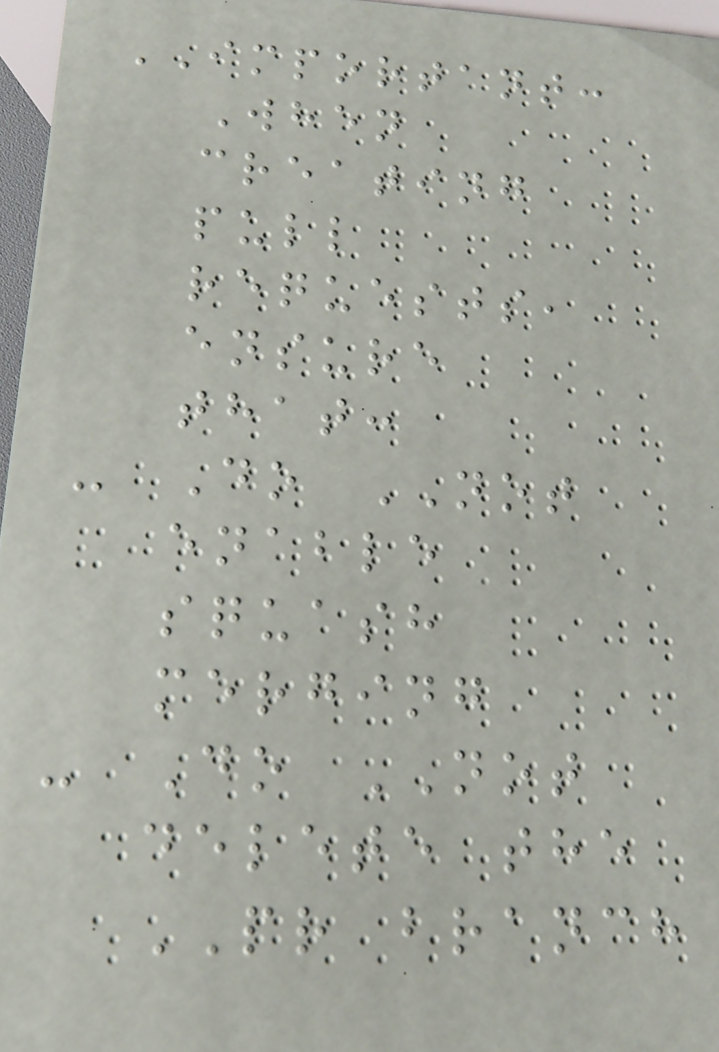IMPORTANT:
When
creating
pull
requests,
ensure
that:
- Do NOT
enable
squash
merging
- Do NOT
delete the
PR branch
